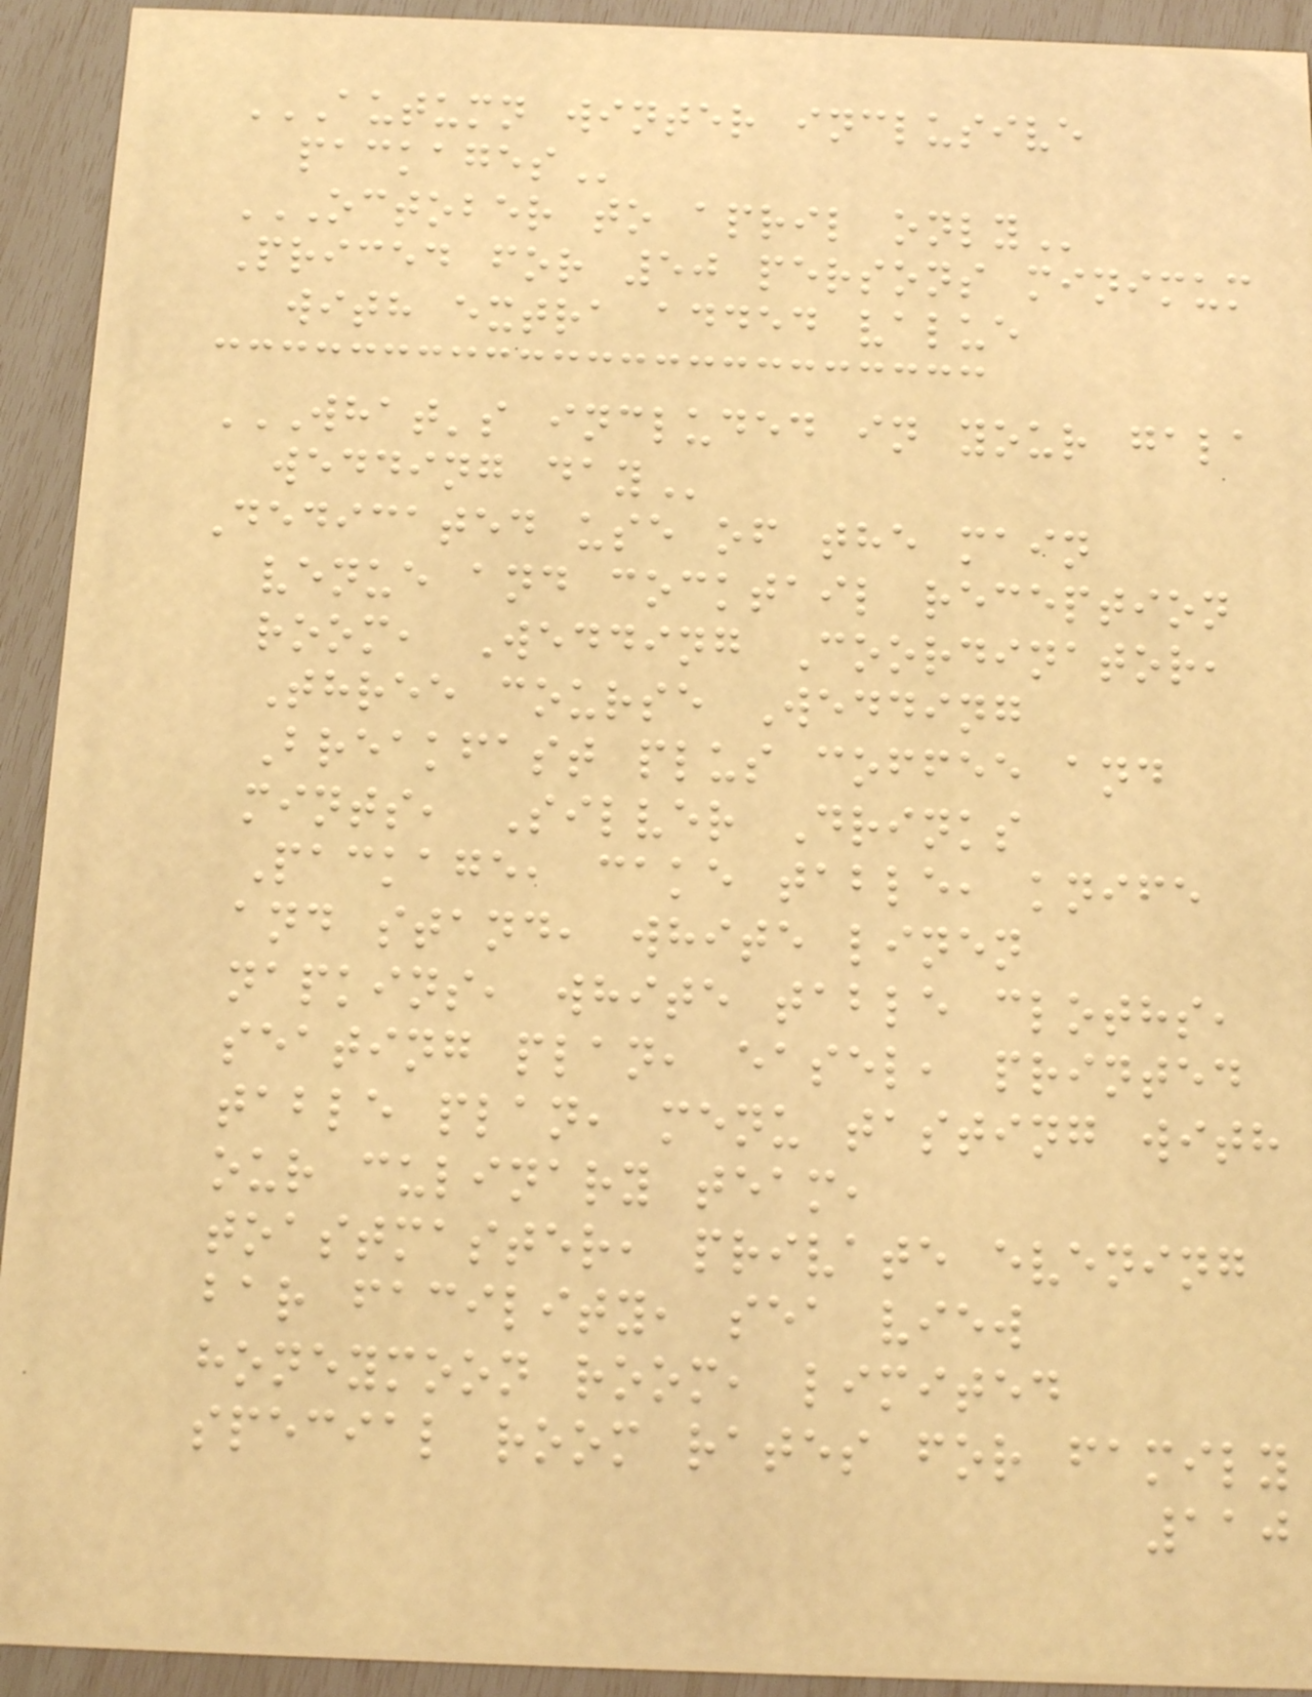AUTUMN WINTER INCLUSIVE
PACKAGES
OCTOBER TO APRIL ONLY
Priced for 50 persons minimum
with extra added value
WHAT'S INCLUDED IN YOUR GALA
WEDDING DAY
Dedicated use of the main
venue and cocktail reception
room, Wedding Coordinator,
Three course Wedding
Breakfast plus coffee and
mints, Silver Drinks
Package, cake table, knife
and stand, white linen
napkins, white table cloths,
seating plan, easel, printed
table plan, menu tasting with
our culinary team,
toastmaster, private evening
bar facility, sea view
honeymoon room, limited
special room rates for family
110
